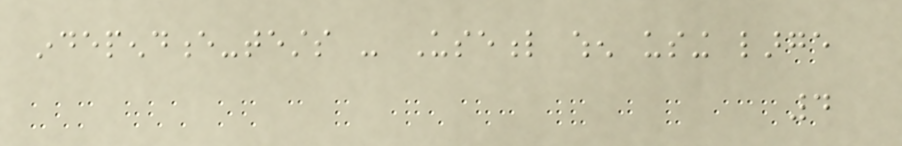independence-tests - Useful when using large
4
